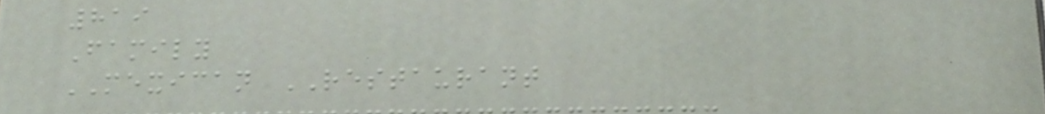819
Family
MEXICAN RESTAURANT
